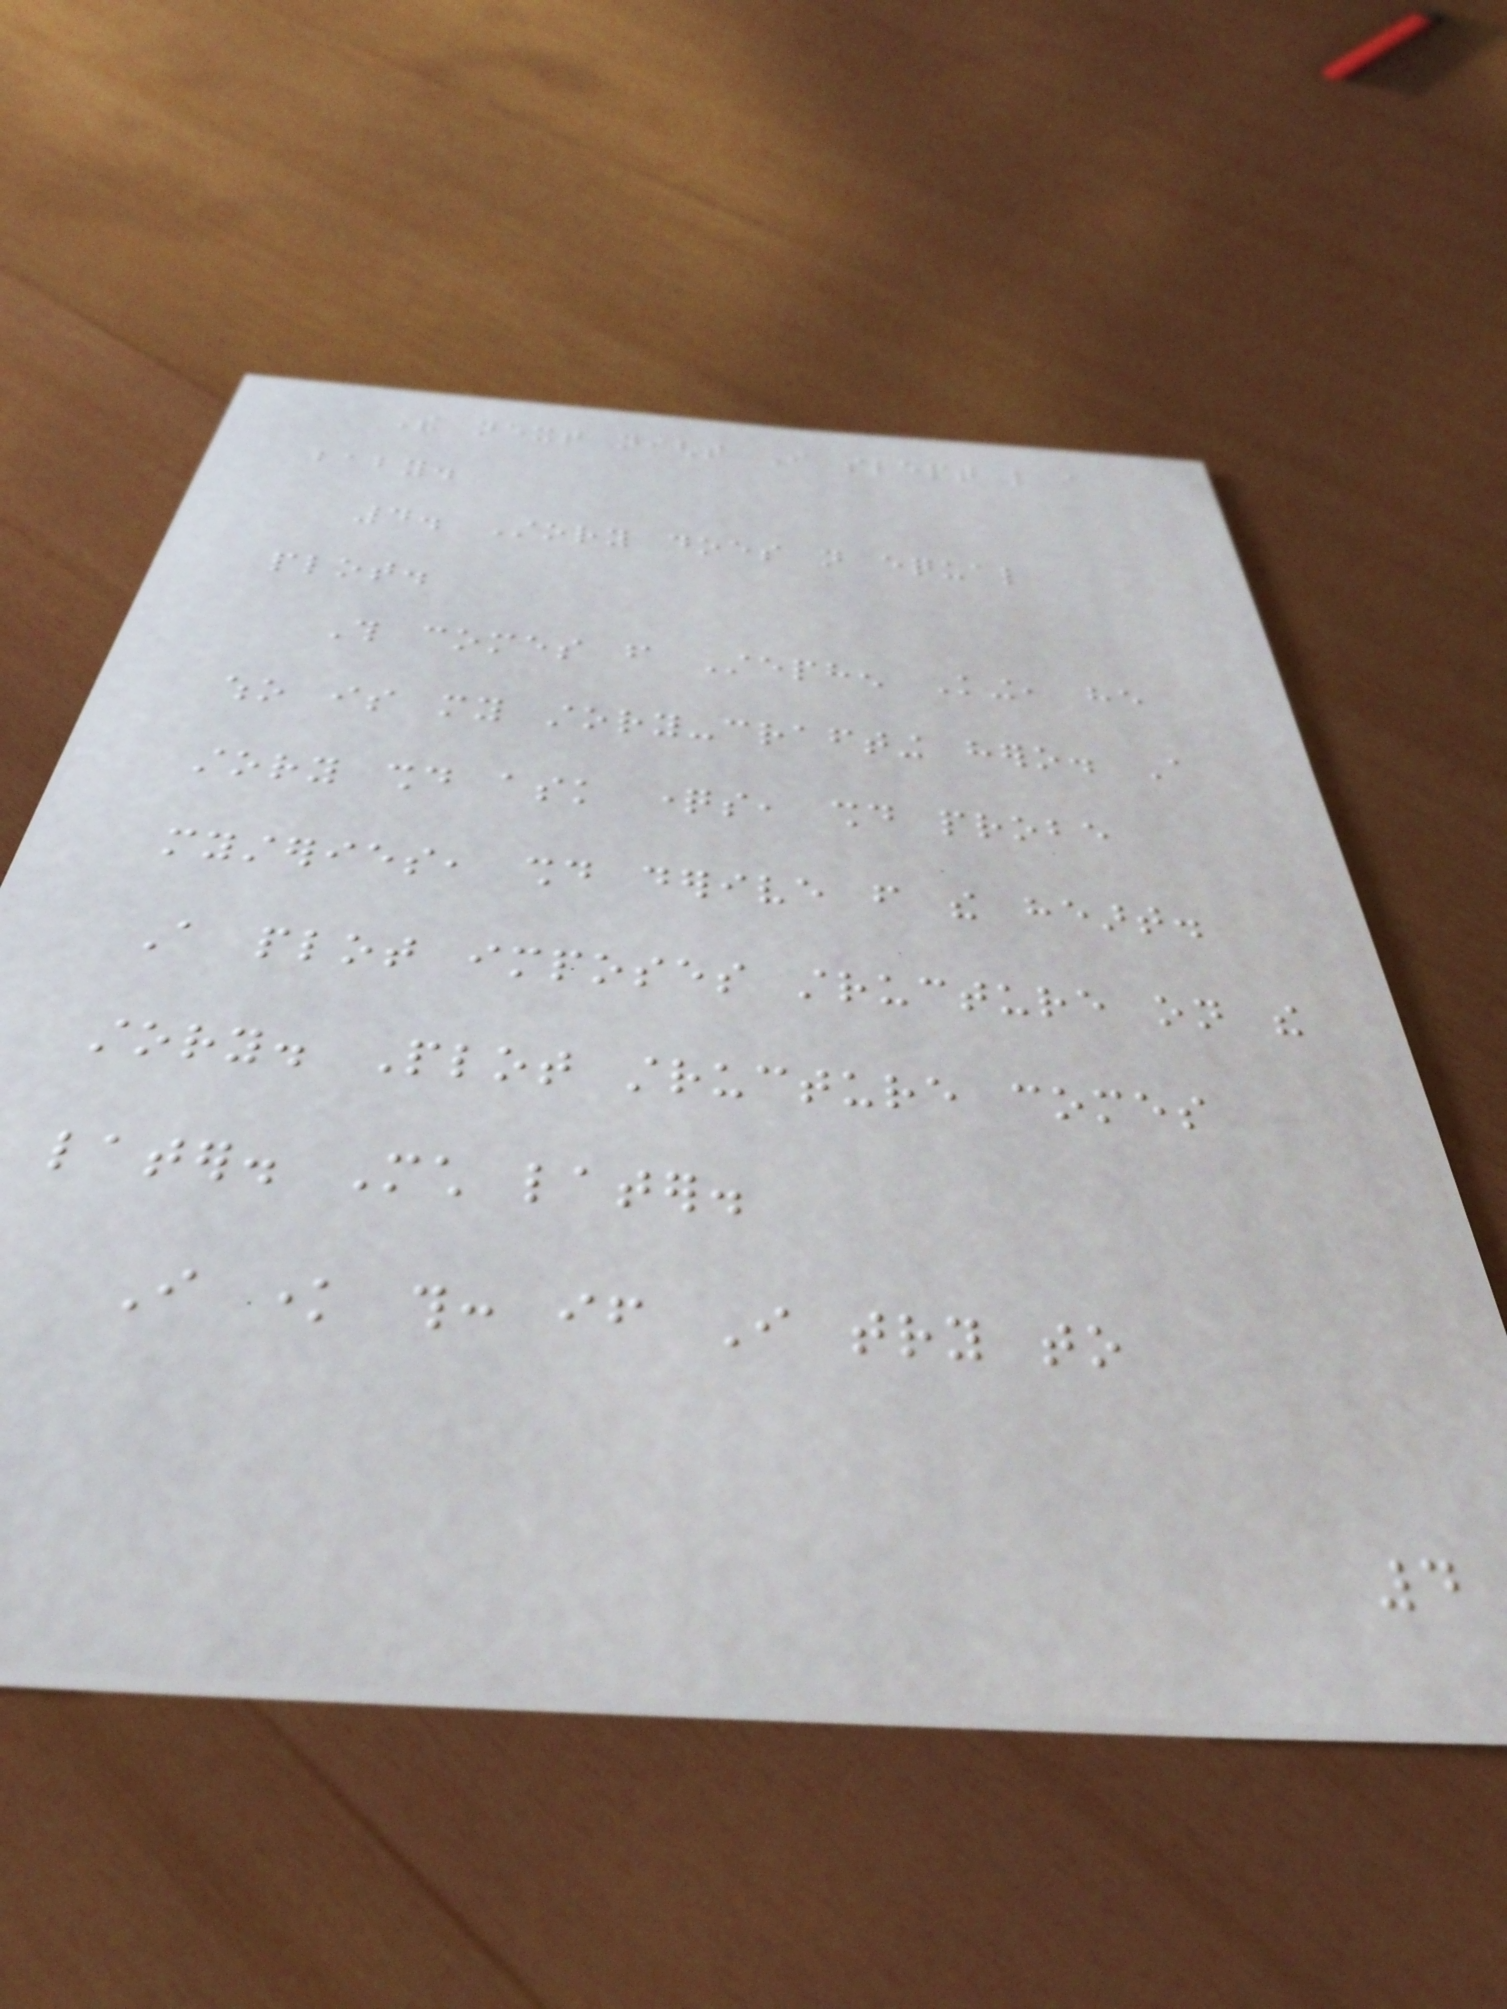The next night I slept like a
baby.
4. Story does not equal
plot.
This comes from Stephen King, he
who is my story-crafting hero. A
story should ask questions, should probe
mysteries, should derive from the heart.
A plot imposes structure on the
story. Plot structure comes
later. Much later.
I know this: if I try to
4
